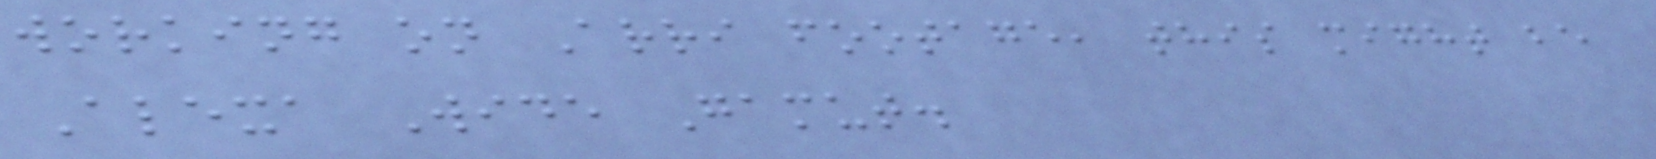working on Arri footage, this might be
Alexa Wide Gamut.
